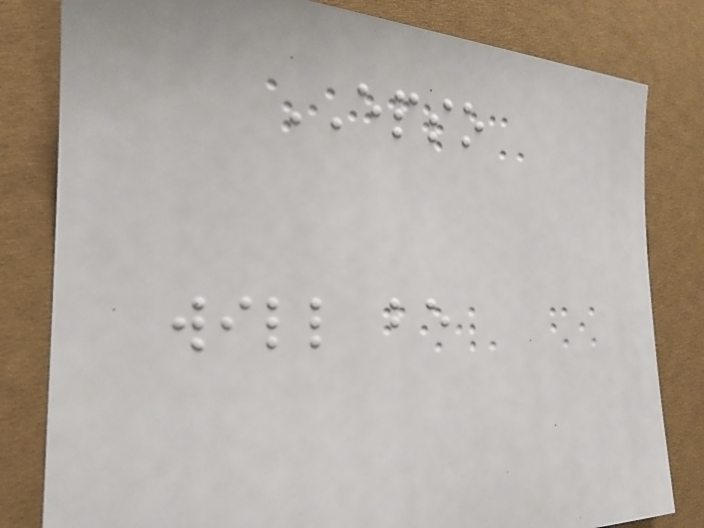EPSO
will be
